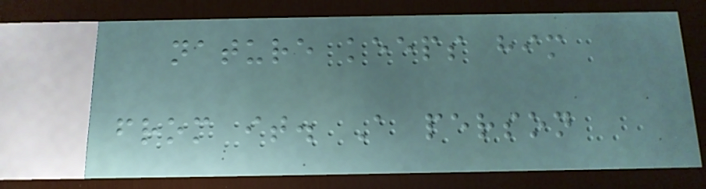nature keeps him
from it. A person
